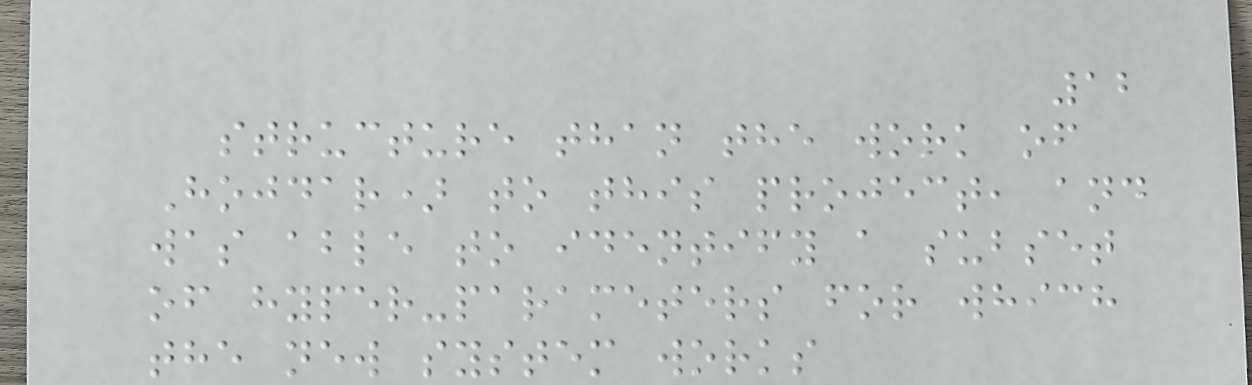12
structure than the work of
Hojdar) to this project, and
was able to identify a subset
of hyper-parameters for which
the new system works
